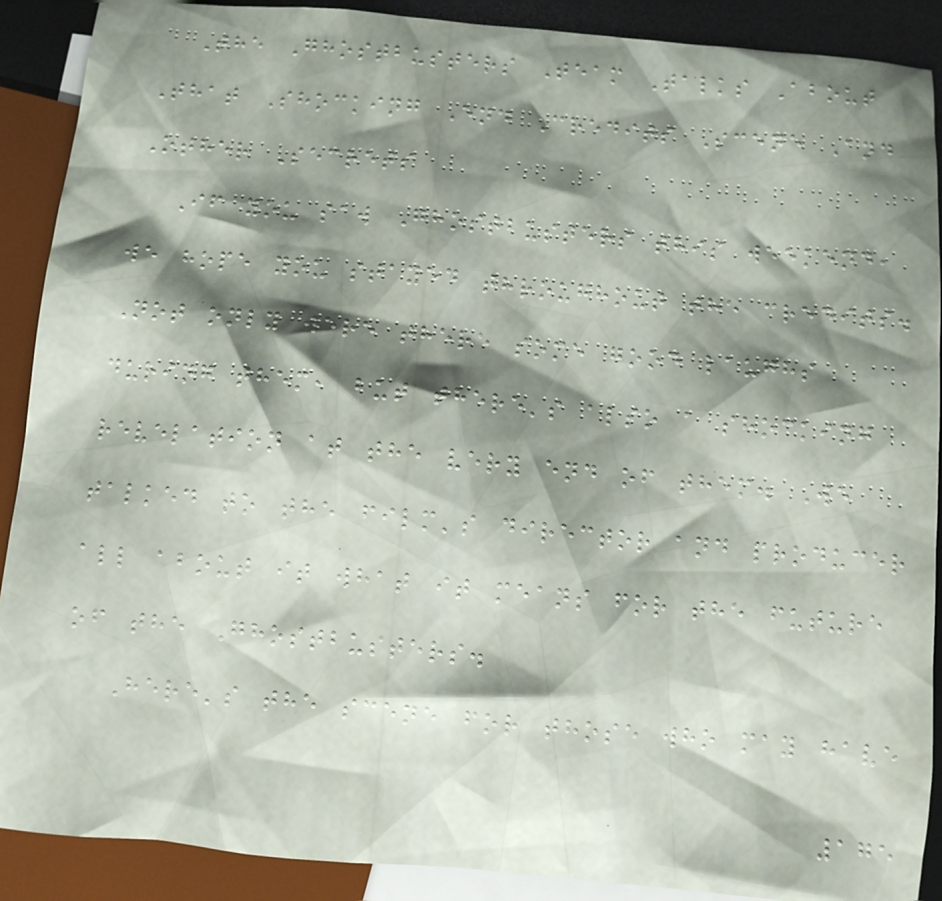The Ghostbusters Team Talks About
That Shocking End Credits Scene And
Other Secrets
If you saw Ghostbusters this weekend,
we hope you stayed throughout the credits.
Not only were there some good laughs
during them, but there's also a shocking
revelation at the very end of them. We
talked to the film's director and producer
all about it what it means for the future
of the Ghostbusters.
Here's the scene for those who may have
175
